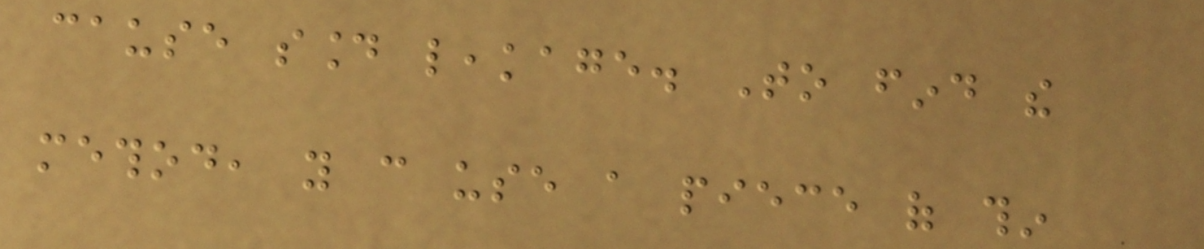cause sound leakage. To find the
method, you can use a piece of thin
